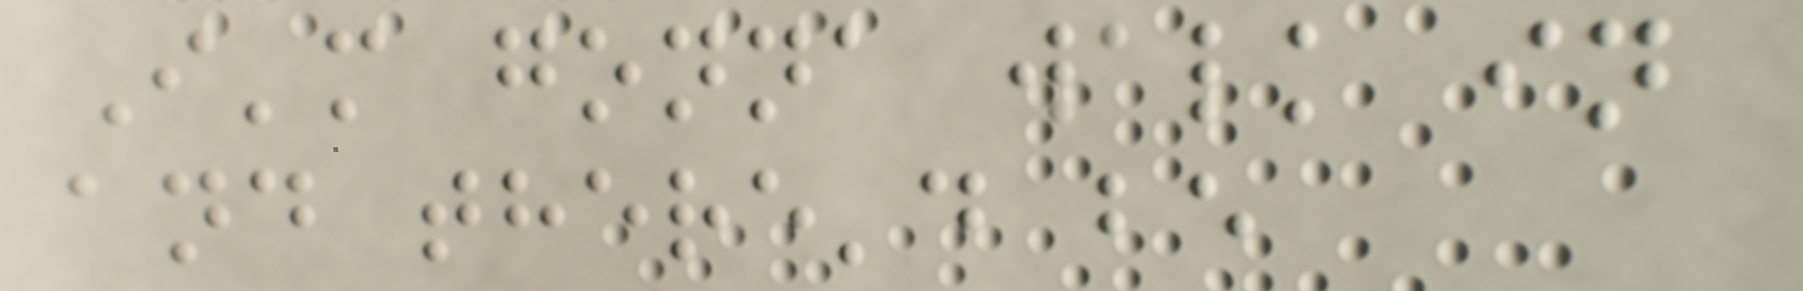I'm gonna walk in
and there'd be
